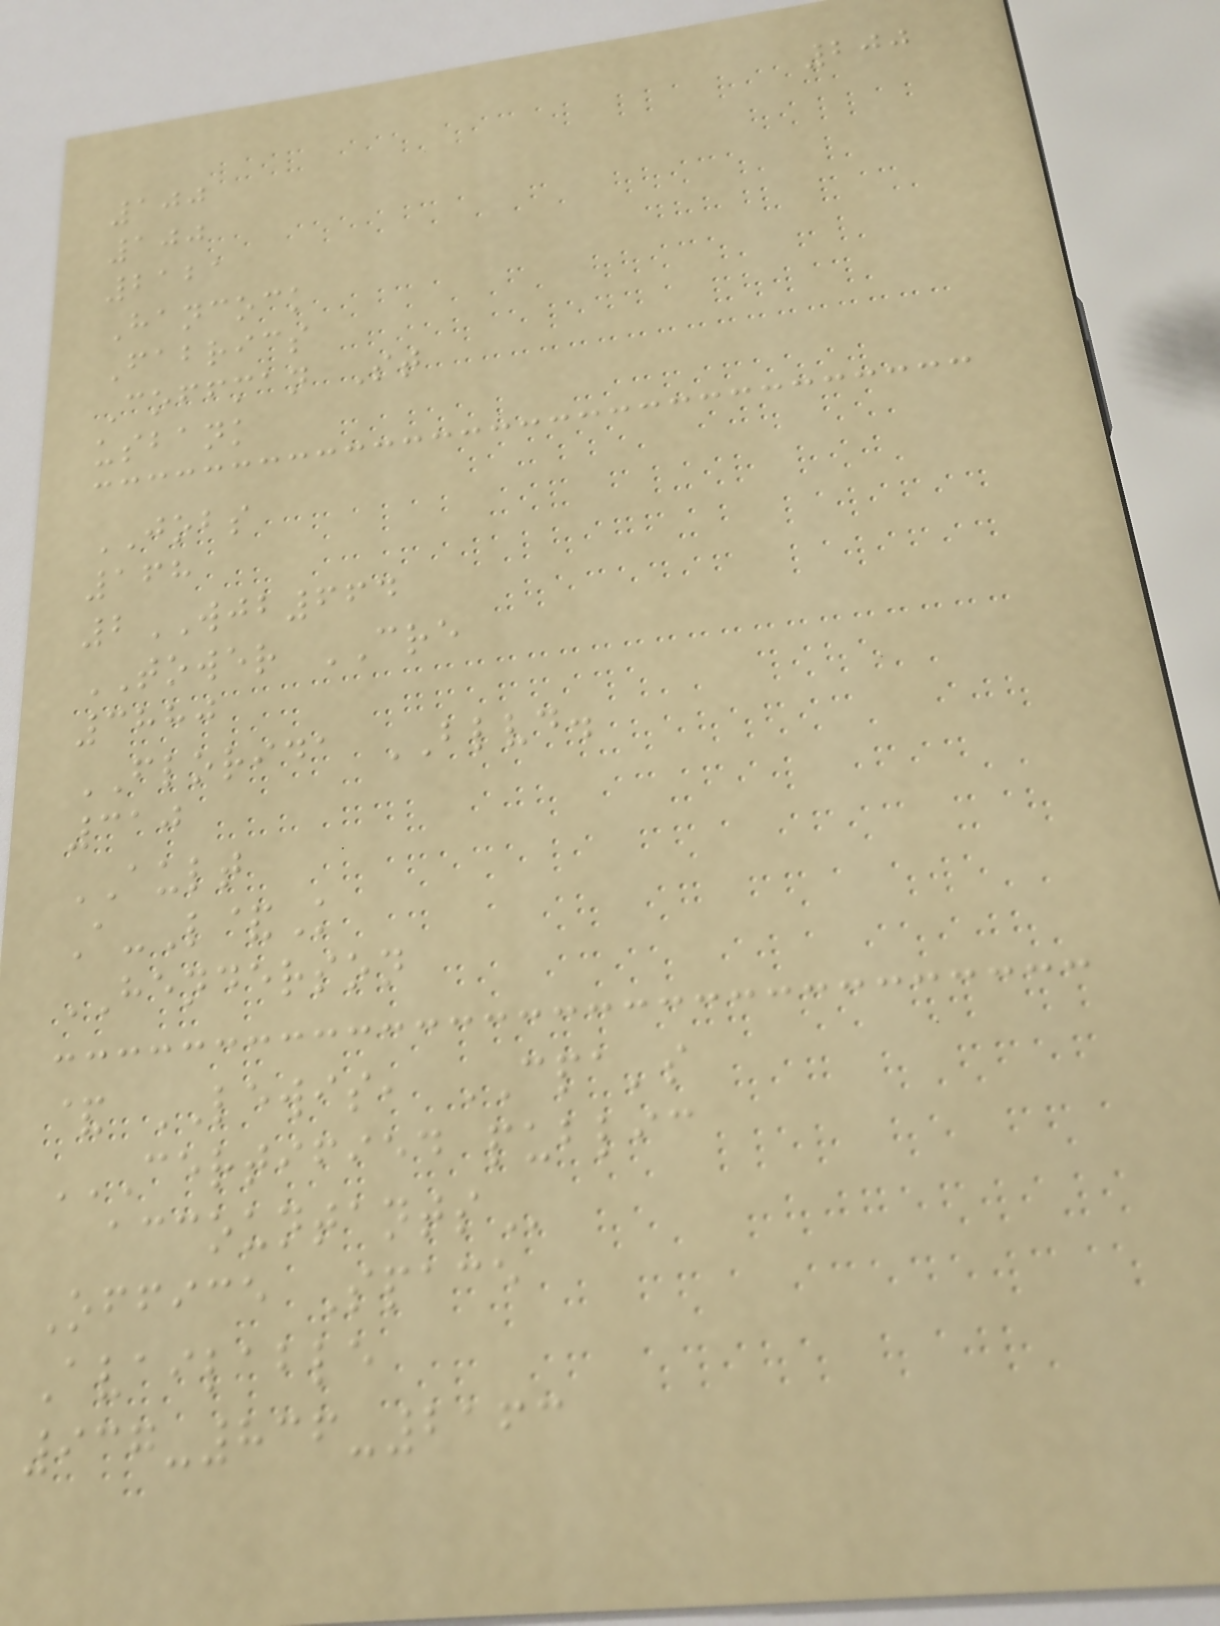200
100
100
2121
Hancock
Fabrics
Coffman St
usbank
JOBS
168
2WJB664
TOWER CRE
3880
FLORIDA BLVD.
310
AULT
A-L&K
HENDERSON
& LEWIS, CPA's
CERTIFIED PUBLIC
ACCOUNTANTS
Office Space
Available
937-836-2163
